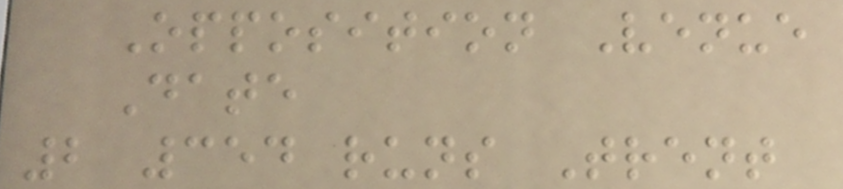Opposition Venue
Date
2 354 runs Trent
